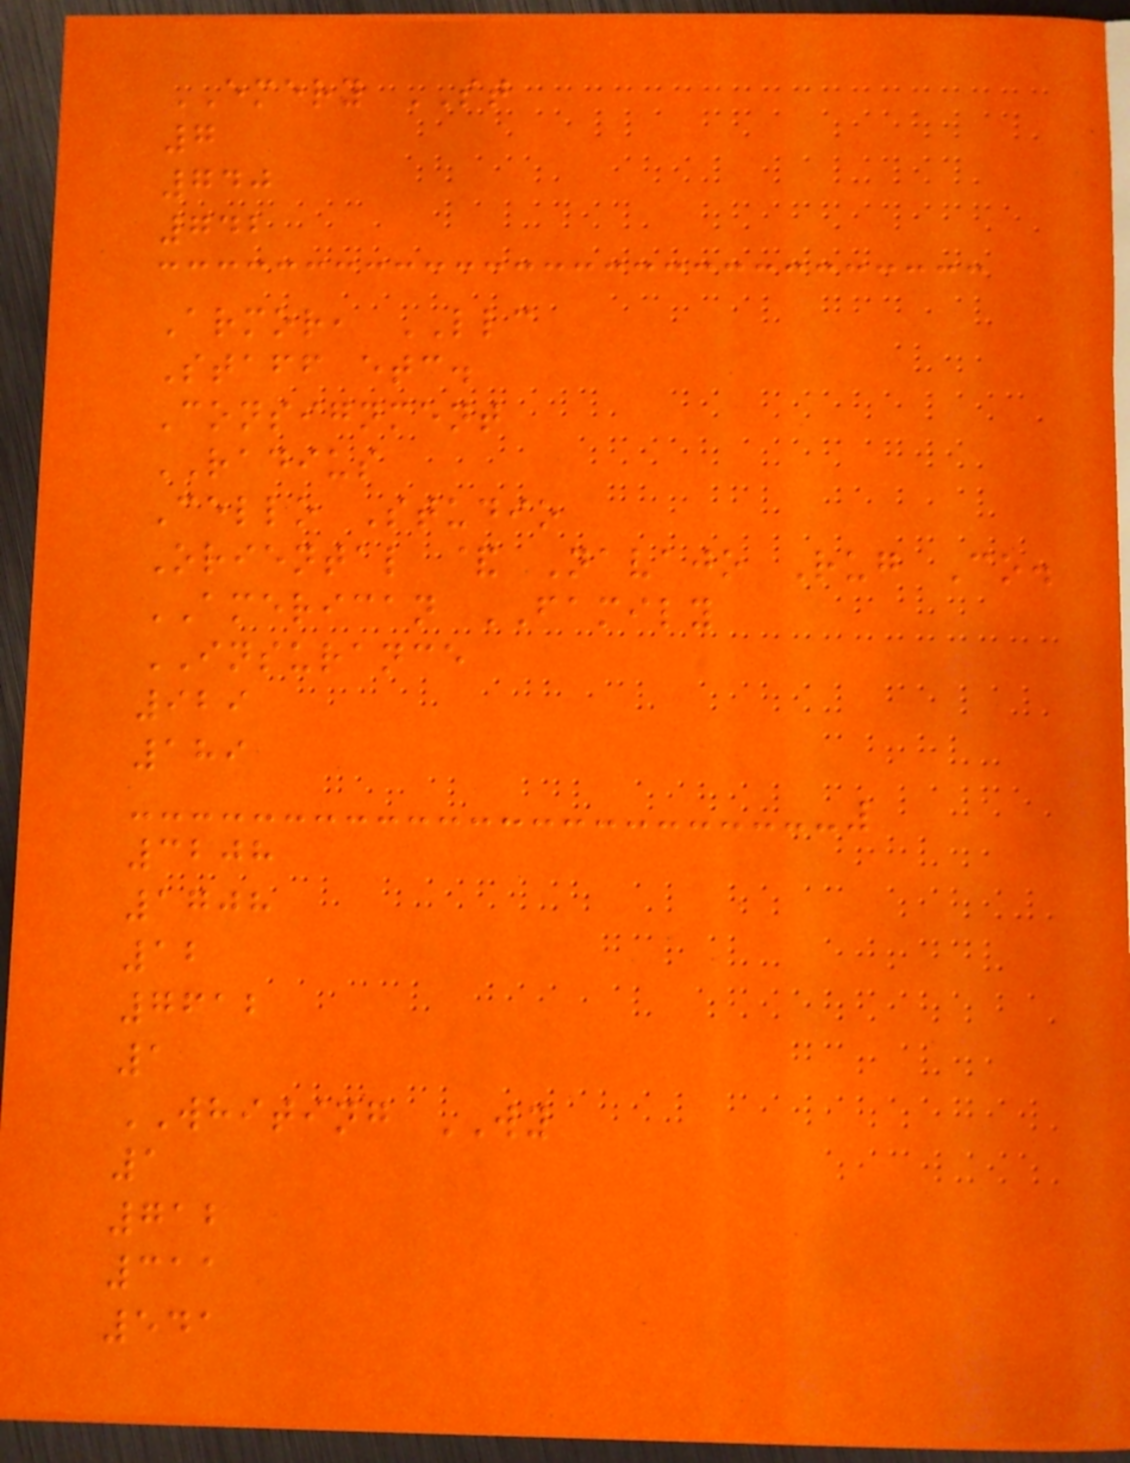EMERY ST
7
740
742
Armor, LLC
Staff etc.
Consignment
RADIUS
Cello Studio
Oriental & Navajo Rug Co.
AMERICAN FAMILY
INSURANCE
929
189
3208
1708
12
7612
1
WHITING WY
1
712
311
541
